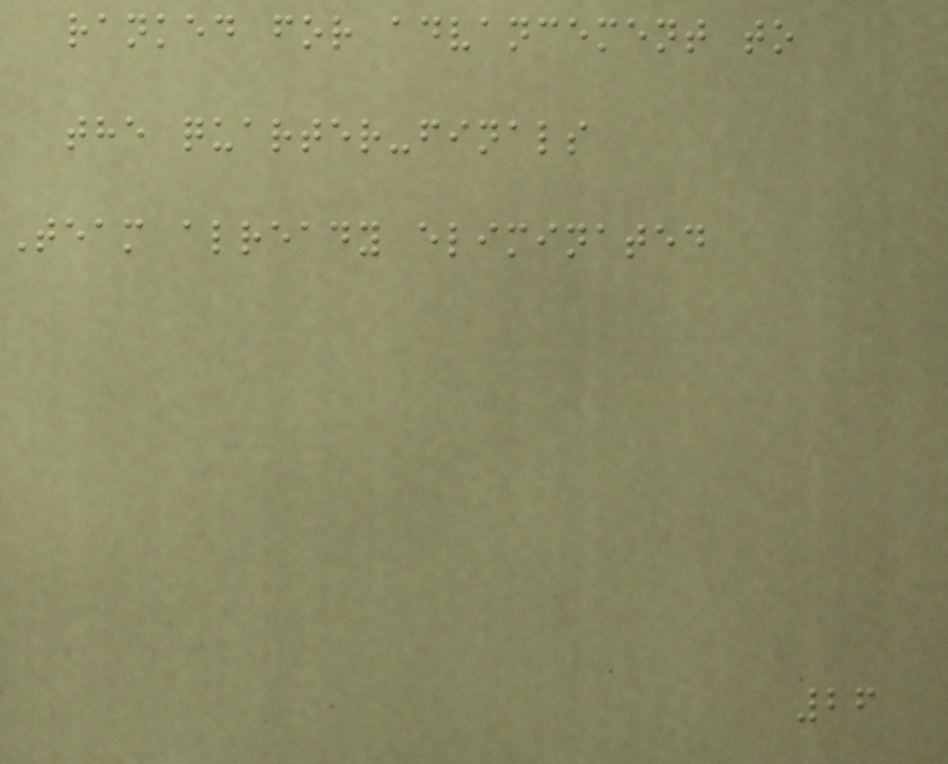ranked for advancement to
the quarter-finals
Team already eliminated
26
